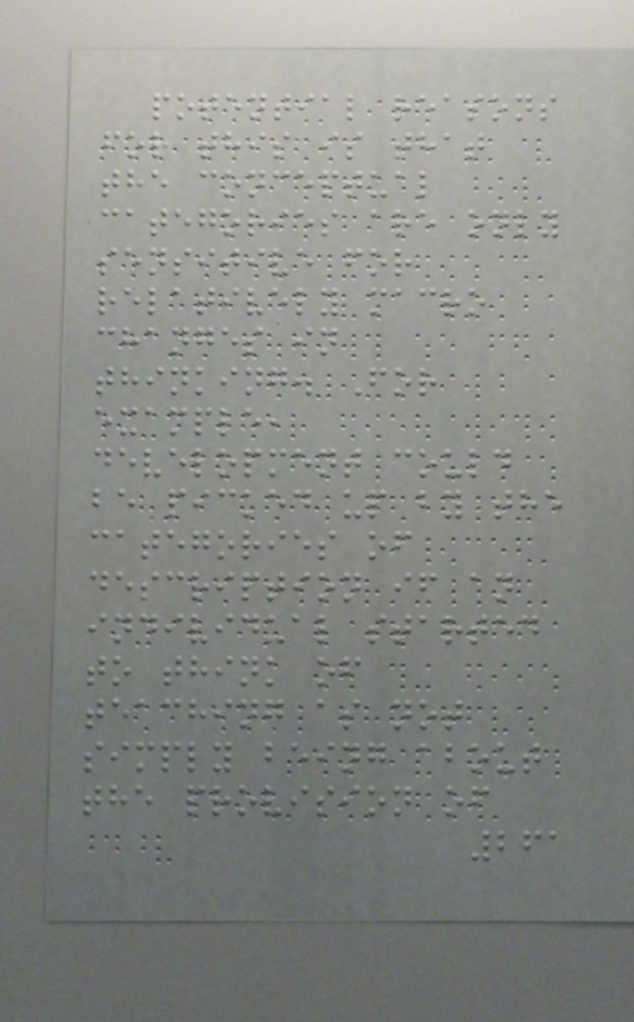potential reasons
for this is that
the conceptual
categories are only
sensitive for
relatively macro
changes in
thinking. For
example,
development could
be picked up by the
categories of
description if an
individual started
to think of
teaching as not
simply being about
the provision of
261
